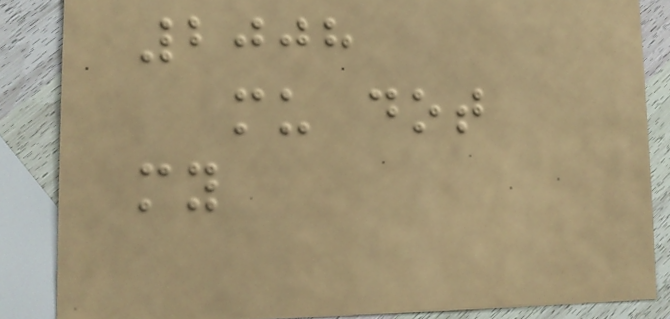2008
mu dot
my
